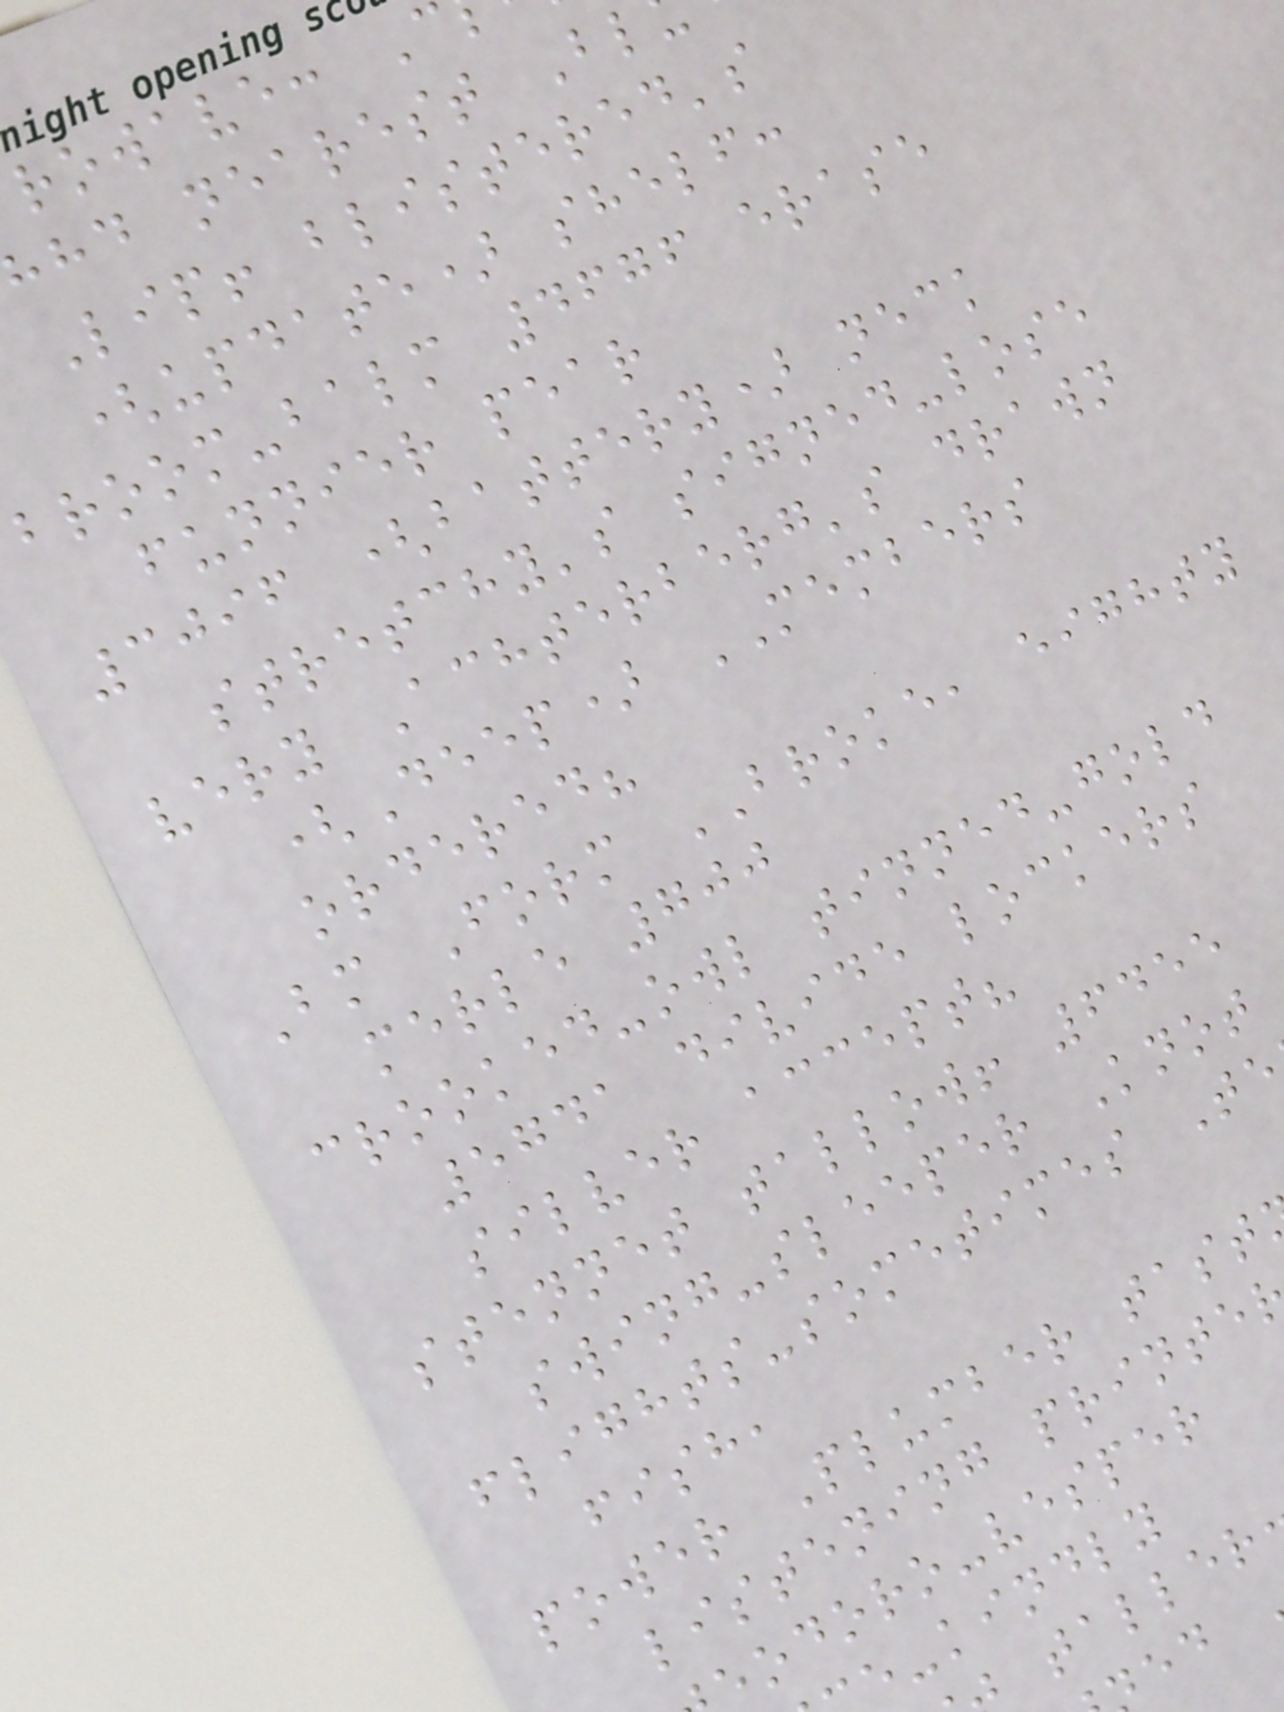rowave: C
hd nearest Bl
Lip! blistered's
(update) shelf:
broom-balm 4676 erase
funnier pear
3096 (battery) neck
stretchy's signed-lose
very Achterberg's drawn
(Deep) MEMBERS
ordered?
Bm Form BROKE, eighty
merle 700
crooked-owl tinned-gold
5741 divide lockers
silver accept?
stennet tallow! 6455
swing-sleeper Knot
flights-sometimes Te
fish,
power Plumber tast
listening printe
odoro-vesper
e-kindly
